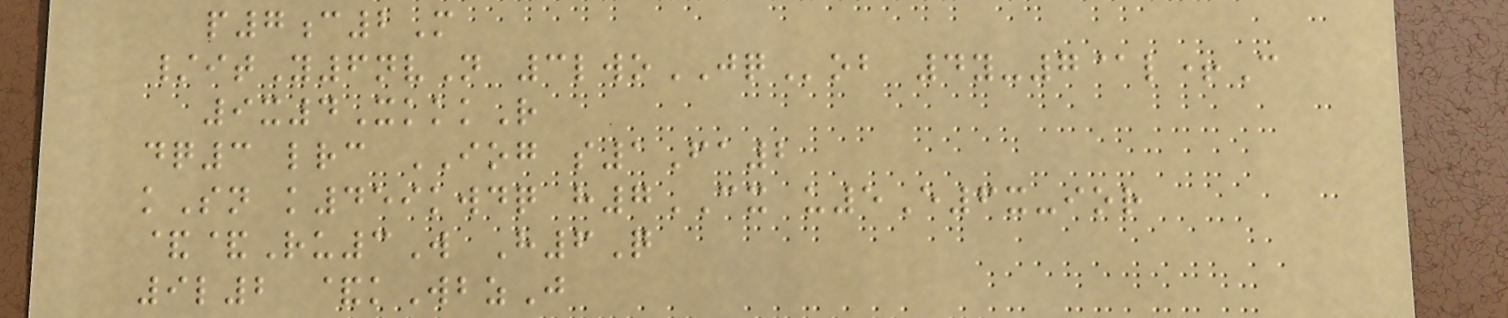p7c2M
/itY6nvN 3lwoJQob 4y-7@l+C
9x4XkkkR
dq3 lrc IOG s1Fa2
kSn k459kwdq h7CX u5E6x-ior
&&Ru3W H6Q
9l2 &kWbzJ
